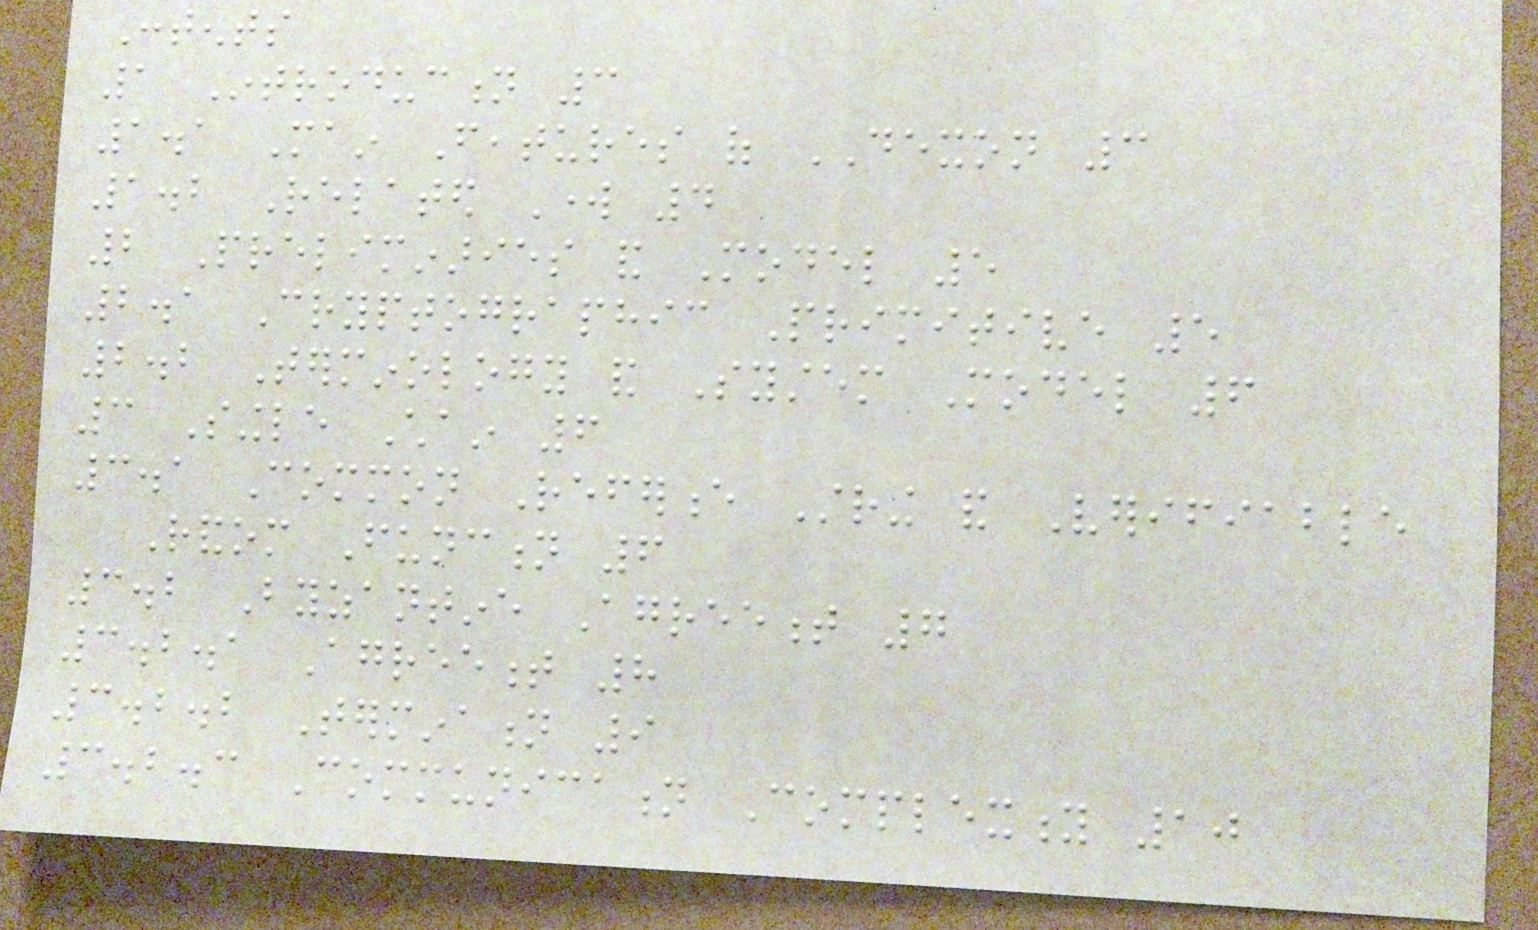Contents
1 Introduction 3
1.1 Main Features of DEXON 3
1.2 Related Work 4
2 Preliminaries and Model 5
2.1 Cryptographic Primitive 5
2.2 Terminology and System Model 6
3 Single Chain 6
3.1 Common Reference String and Verifiable
Random Function 6
3.2 Byzantine Agreement 7
3.2.1 Agreement 8
3.2.2 Termination 9
3.2.3 Communication Complexity 10
